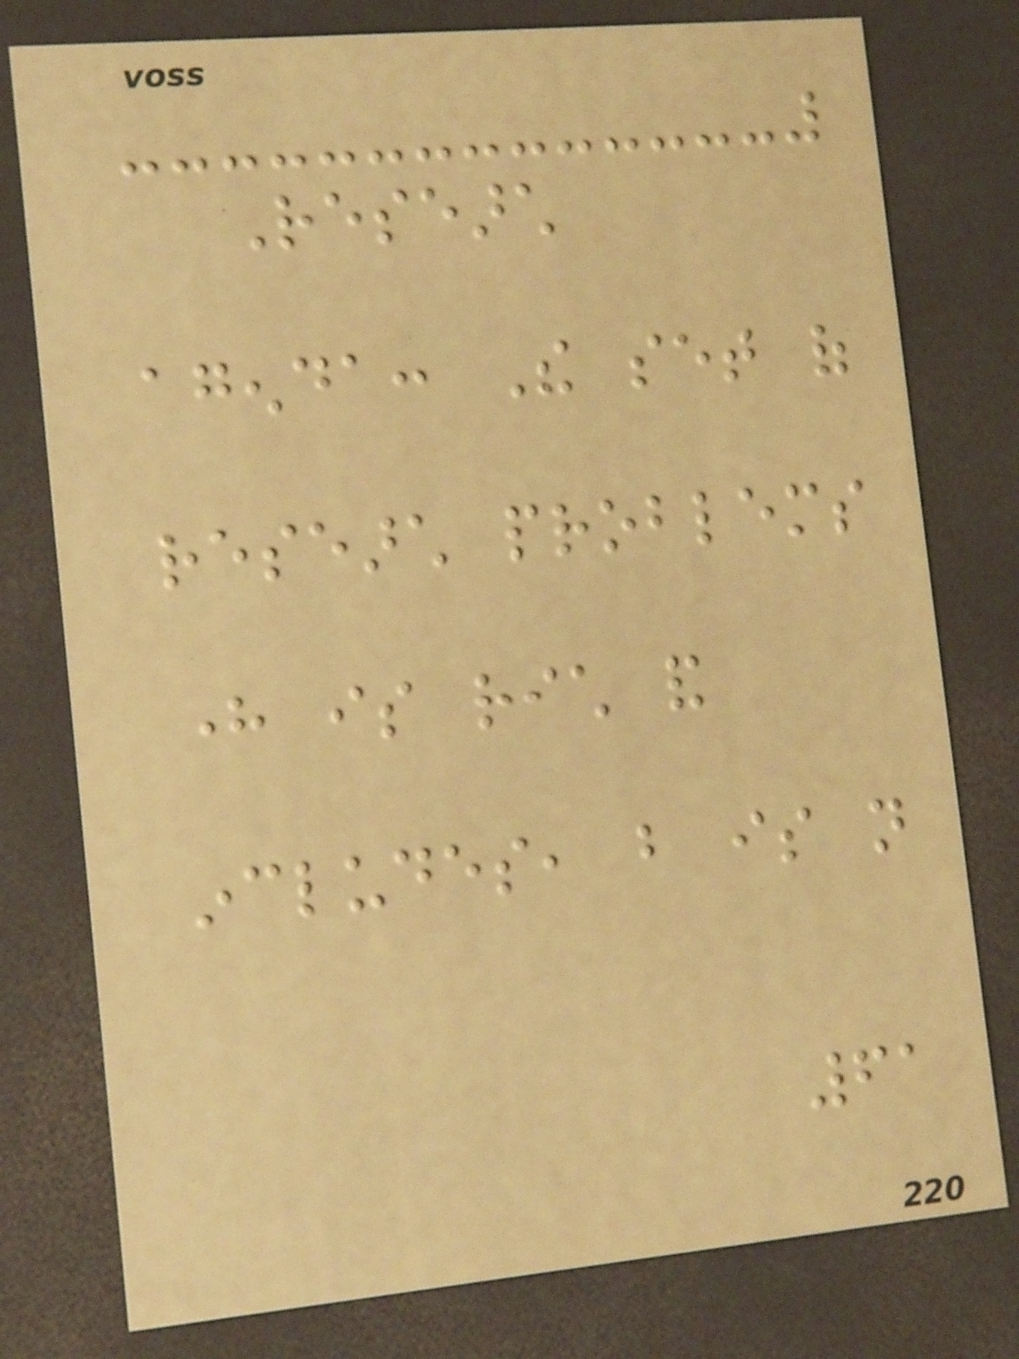Research
agenda: The set of
research problems
here is rich and
includes, but is not
61
